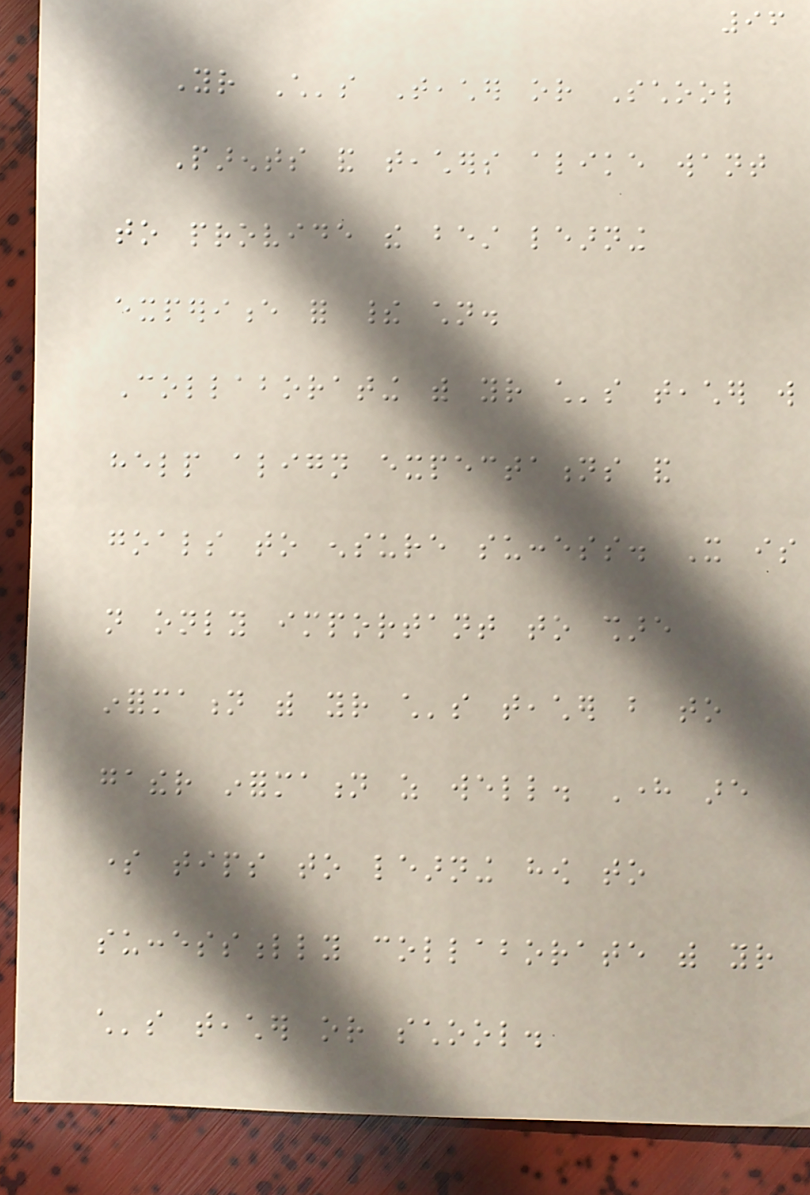96
Your Child's Teacher or School
Parents and teachers alike want
to provide the best learning
experience for their children.
Collaborating with your child's teacher will
help align expectations and
goals to ensure success. It is
not only important to share
information with your child's teacher but to
gather information as well. Here are
some tips to learning how to
successfully collaborate with your
child's teacher or school.
